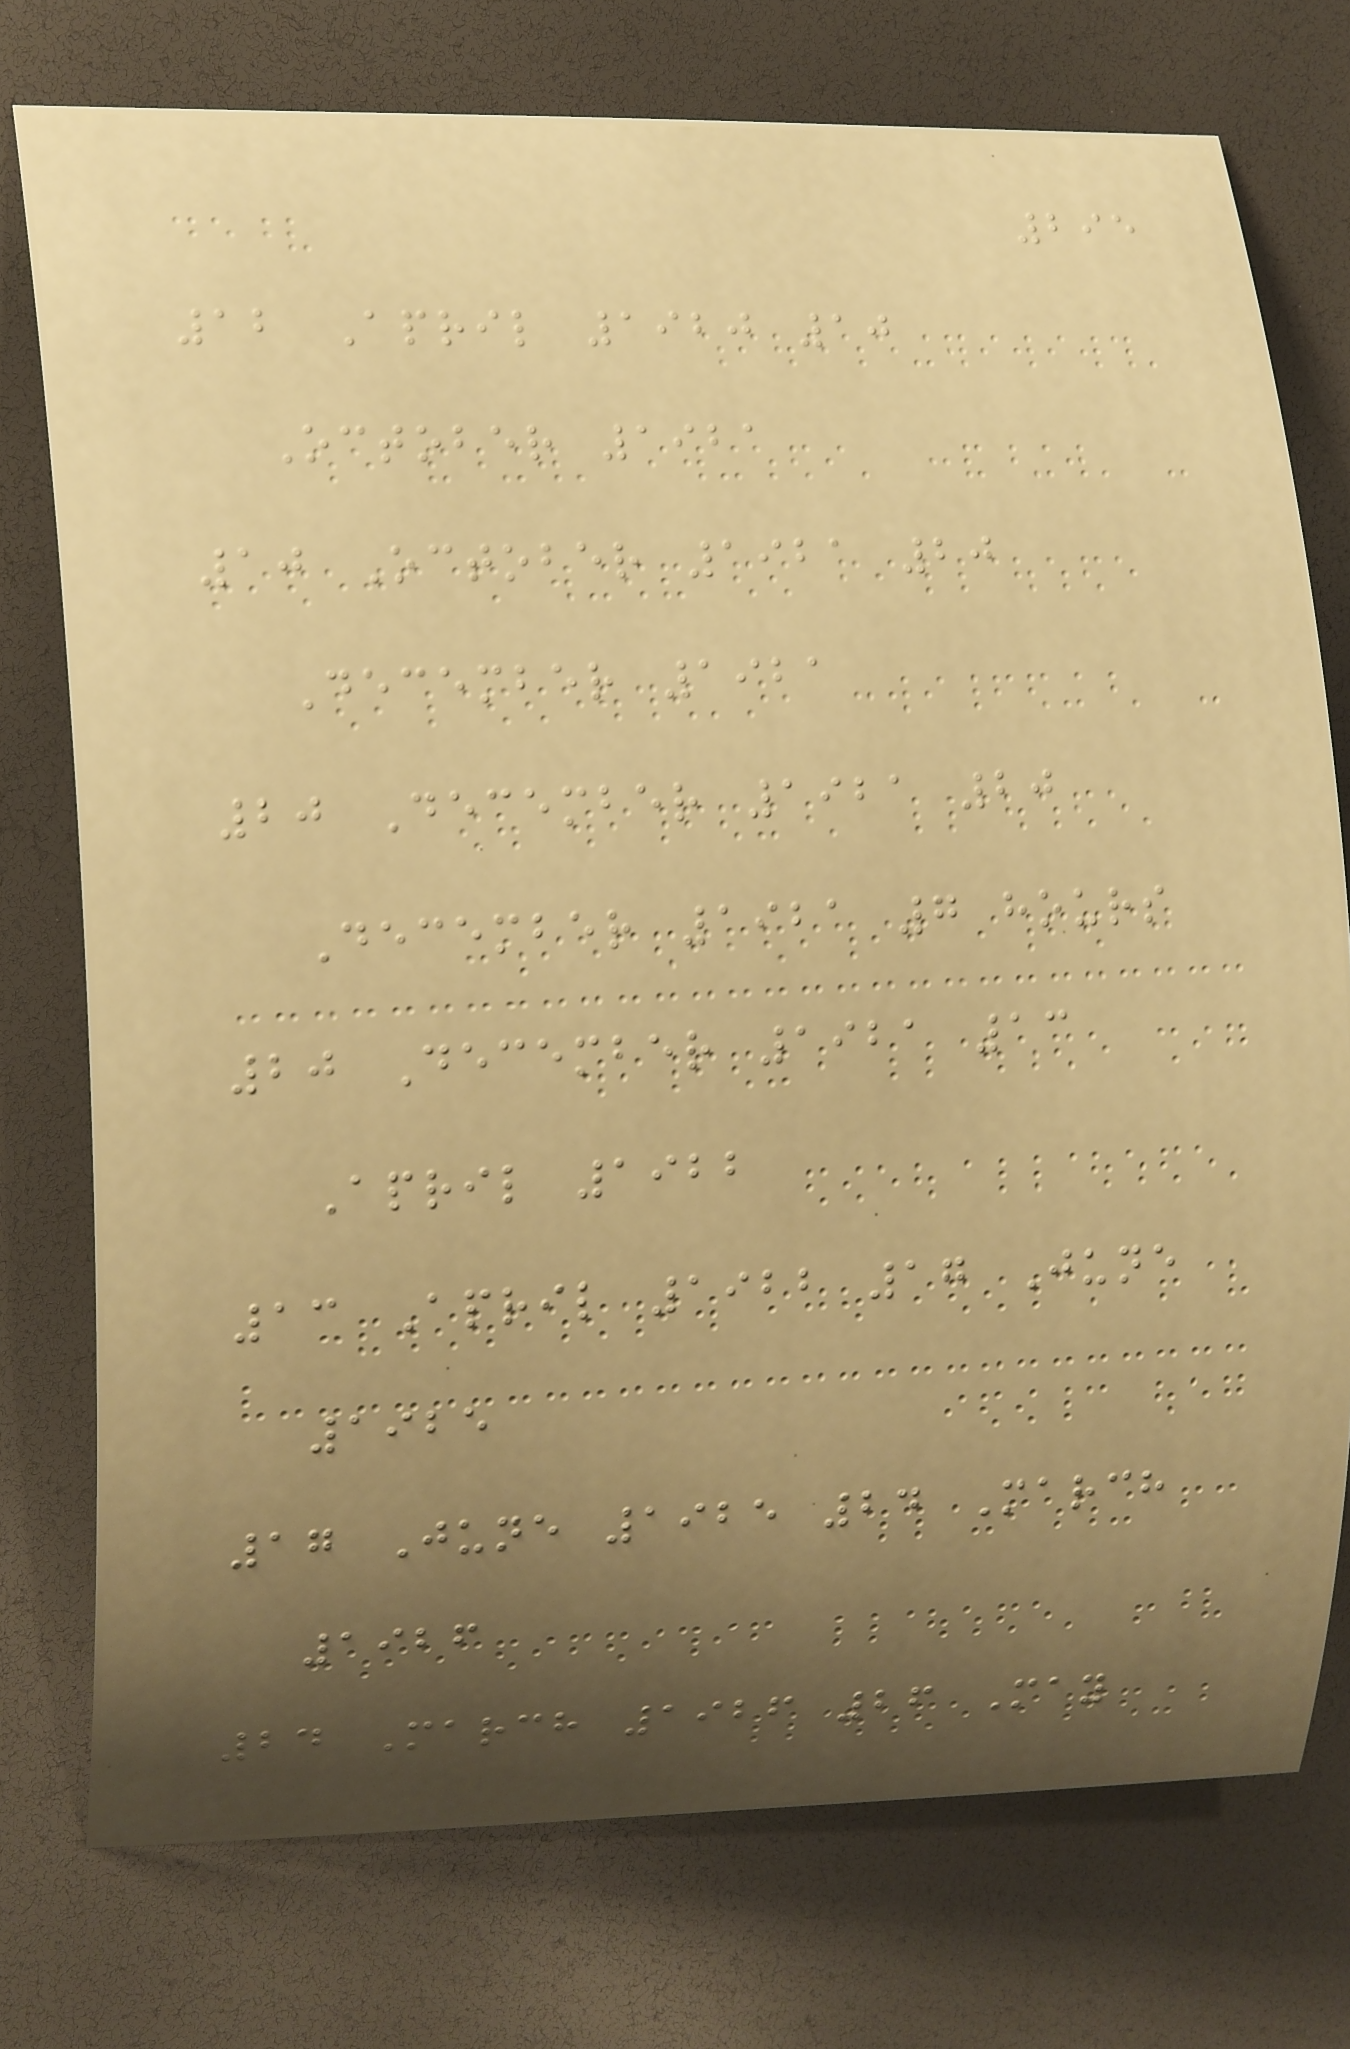295
12 April 1920 10
October 1921
10 October 1921 20
December 1921
20 December 1921 20
December 1921 7 hours
20 December 1921 13
April 1922
13 April 1922 17 June
1925
17 June 1925 24 March
1926
24 March 1926 26 May
